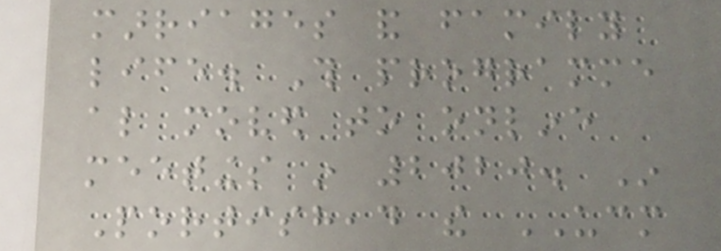marriages and family
life. This programme
also moved to online
meetings in 2020. In
Portishead the UCM
